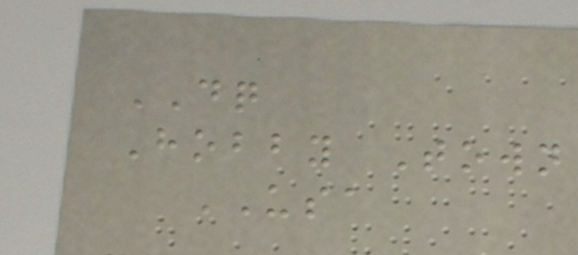DQ
Hobby Town
USA
